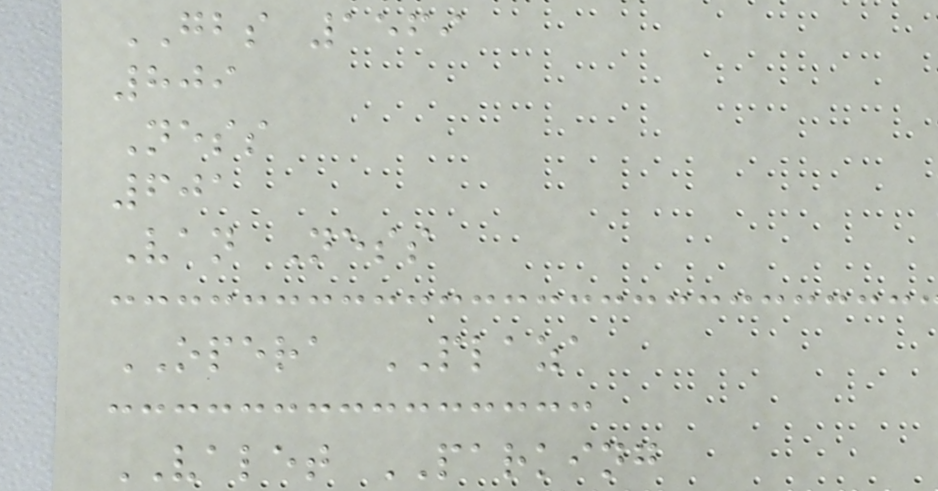GBS 1569
809
Ness
601
Van Ness
OPERA PLAZA
VALET PARKING
